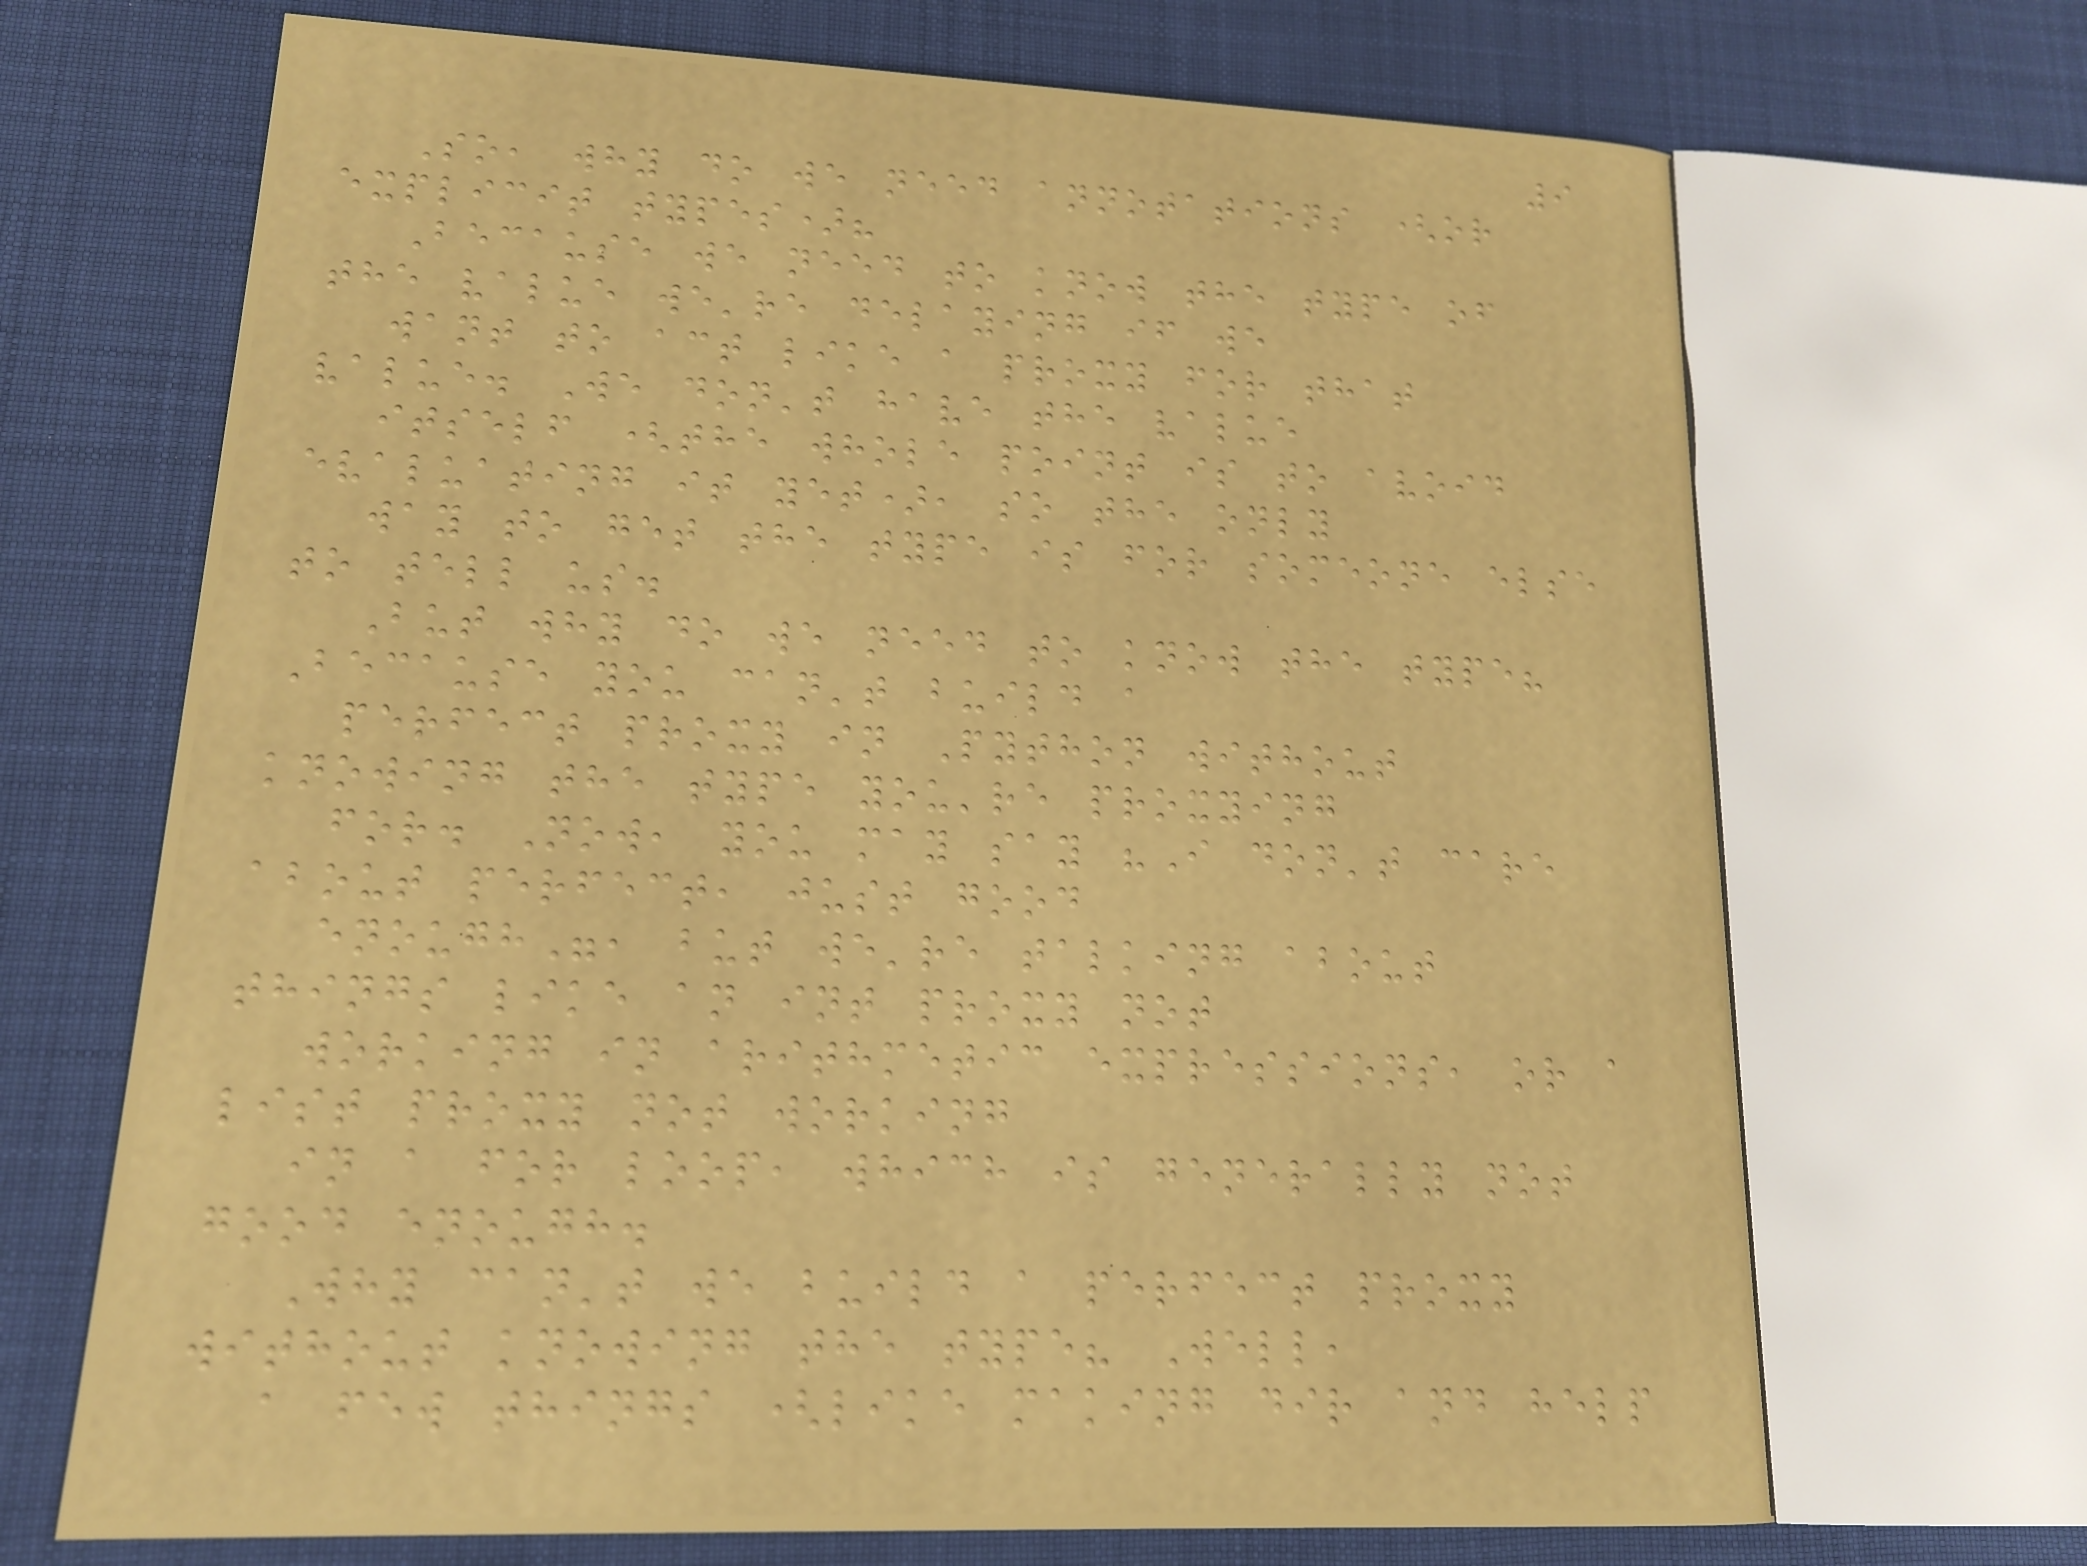9
So, why do we need annotations (or
explicit types)?
Because we need to know the type of
the value we're delaying if we
want to act like a proxy for that
value. We don't have the value
itself (the whole point is to avoid
evaluating it yet), so the only
way to get the type is for someone else
to tell us.
But why do we need to know the type?
Because you can't build a
perfect proxy in Python without
knowing the type you're proxying
for. Now, you may say "I don't care
about perfect, just good
enough", but we're talking about
things like an int proxy not
working in arithmetic expressions, or a
list proxy not working
in a for loop, which is generally not
good enough.
Why can't we build a perfect proxy
without knowing the type? Well,
a few things (like making dir and help
